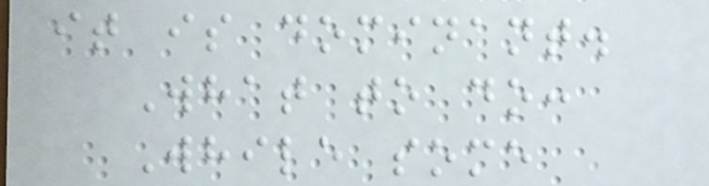it is dominant.
What to do:
While some
